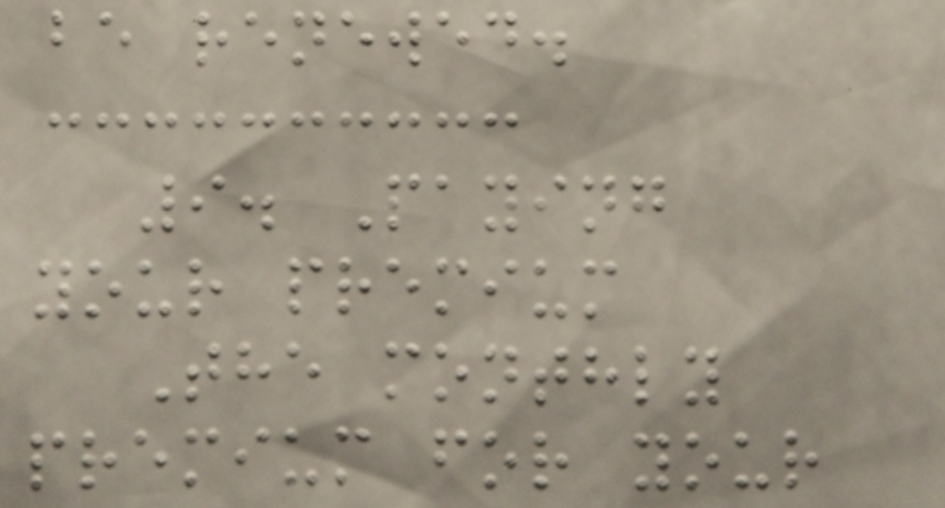be renewed.
9. Paying
your premium
The monthly
premium for your
